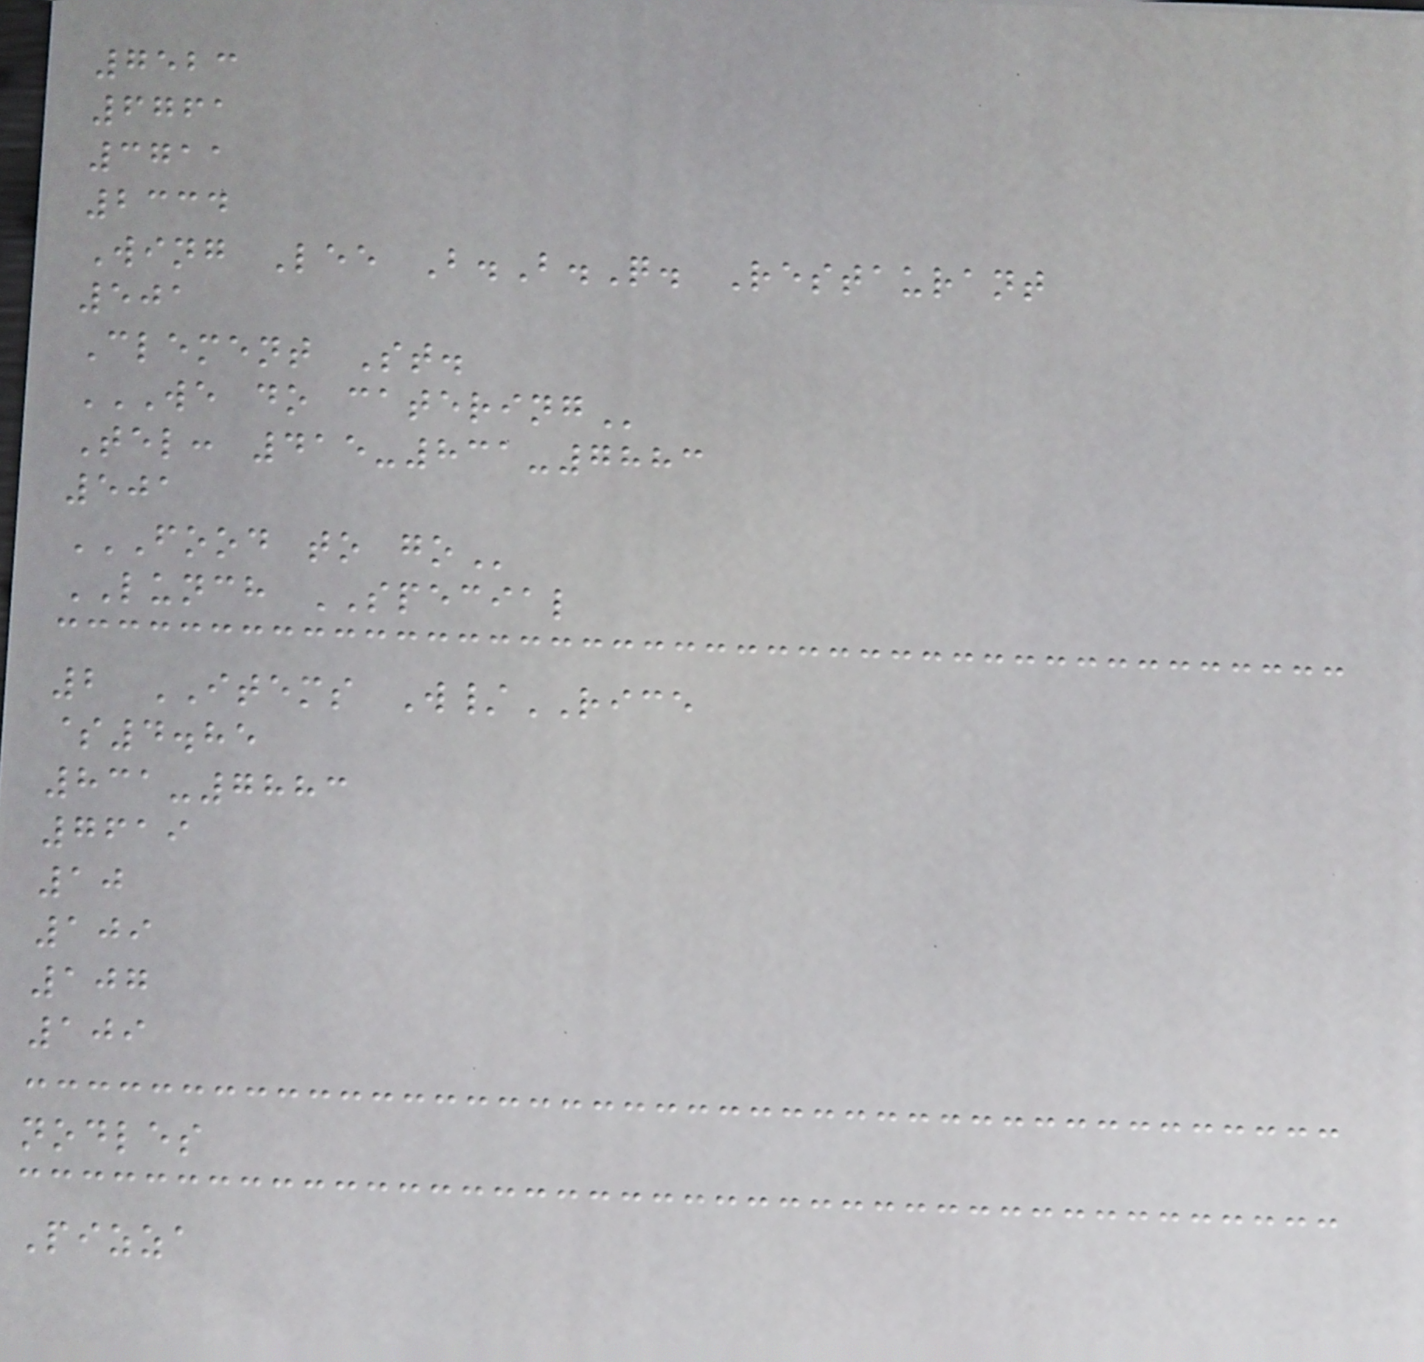7523
6761
3711
2334
Wing Lee B.B.Q. Restaurant
501
Clement St.
WE DO CATERING
Tel: 415-831-7883
501
FOOD TO GO
LUNCH SPECIAL
2 ITEMS W/RICE
$4.85
831-7883
7619
10
109
107
109
nodles
Pizza
